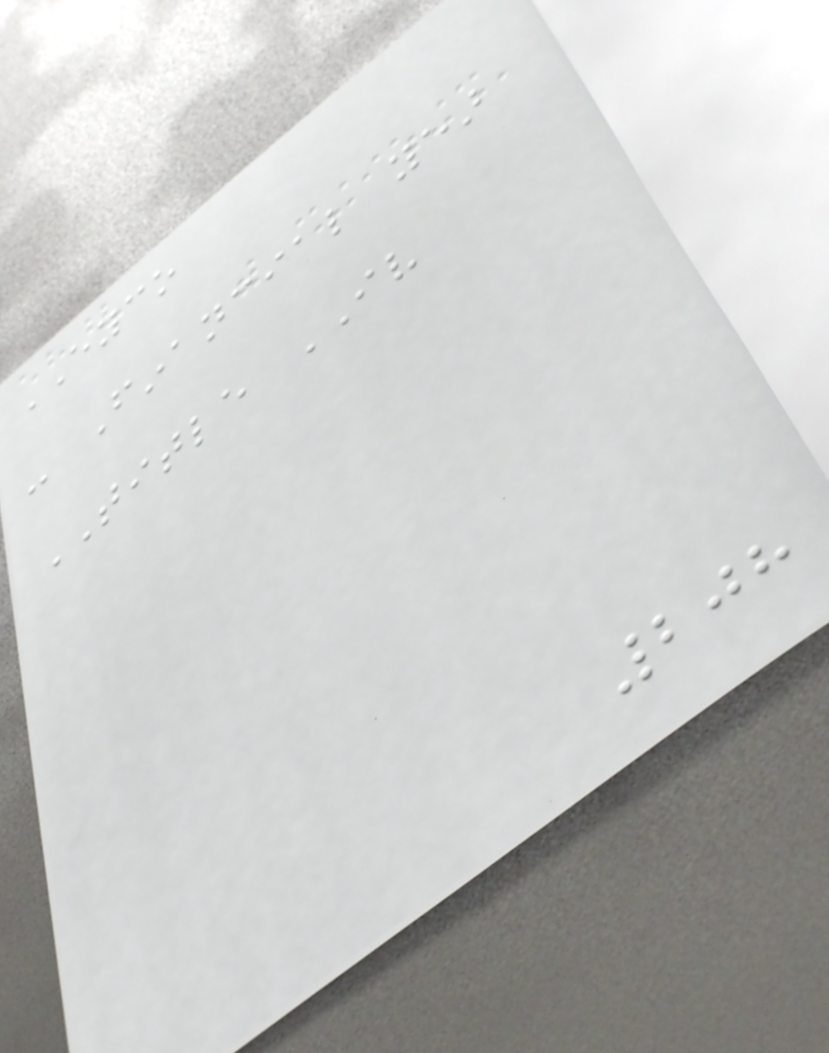EYCO
- Financial year
TITLE IV
208
